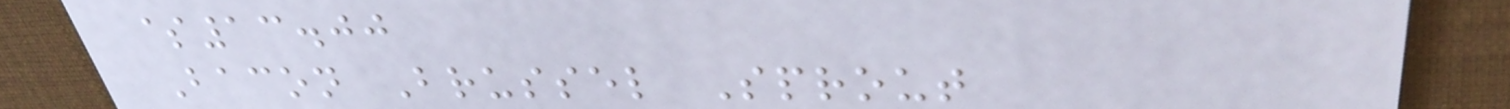$13.00
Bacon Brussel Sprout
